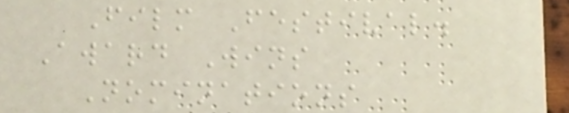Film Festival.
Award Wins
Nominations
